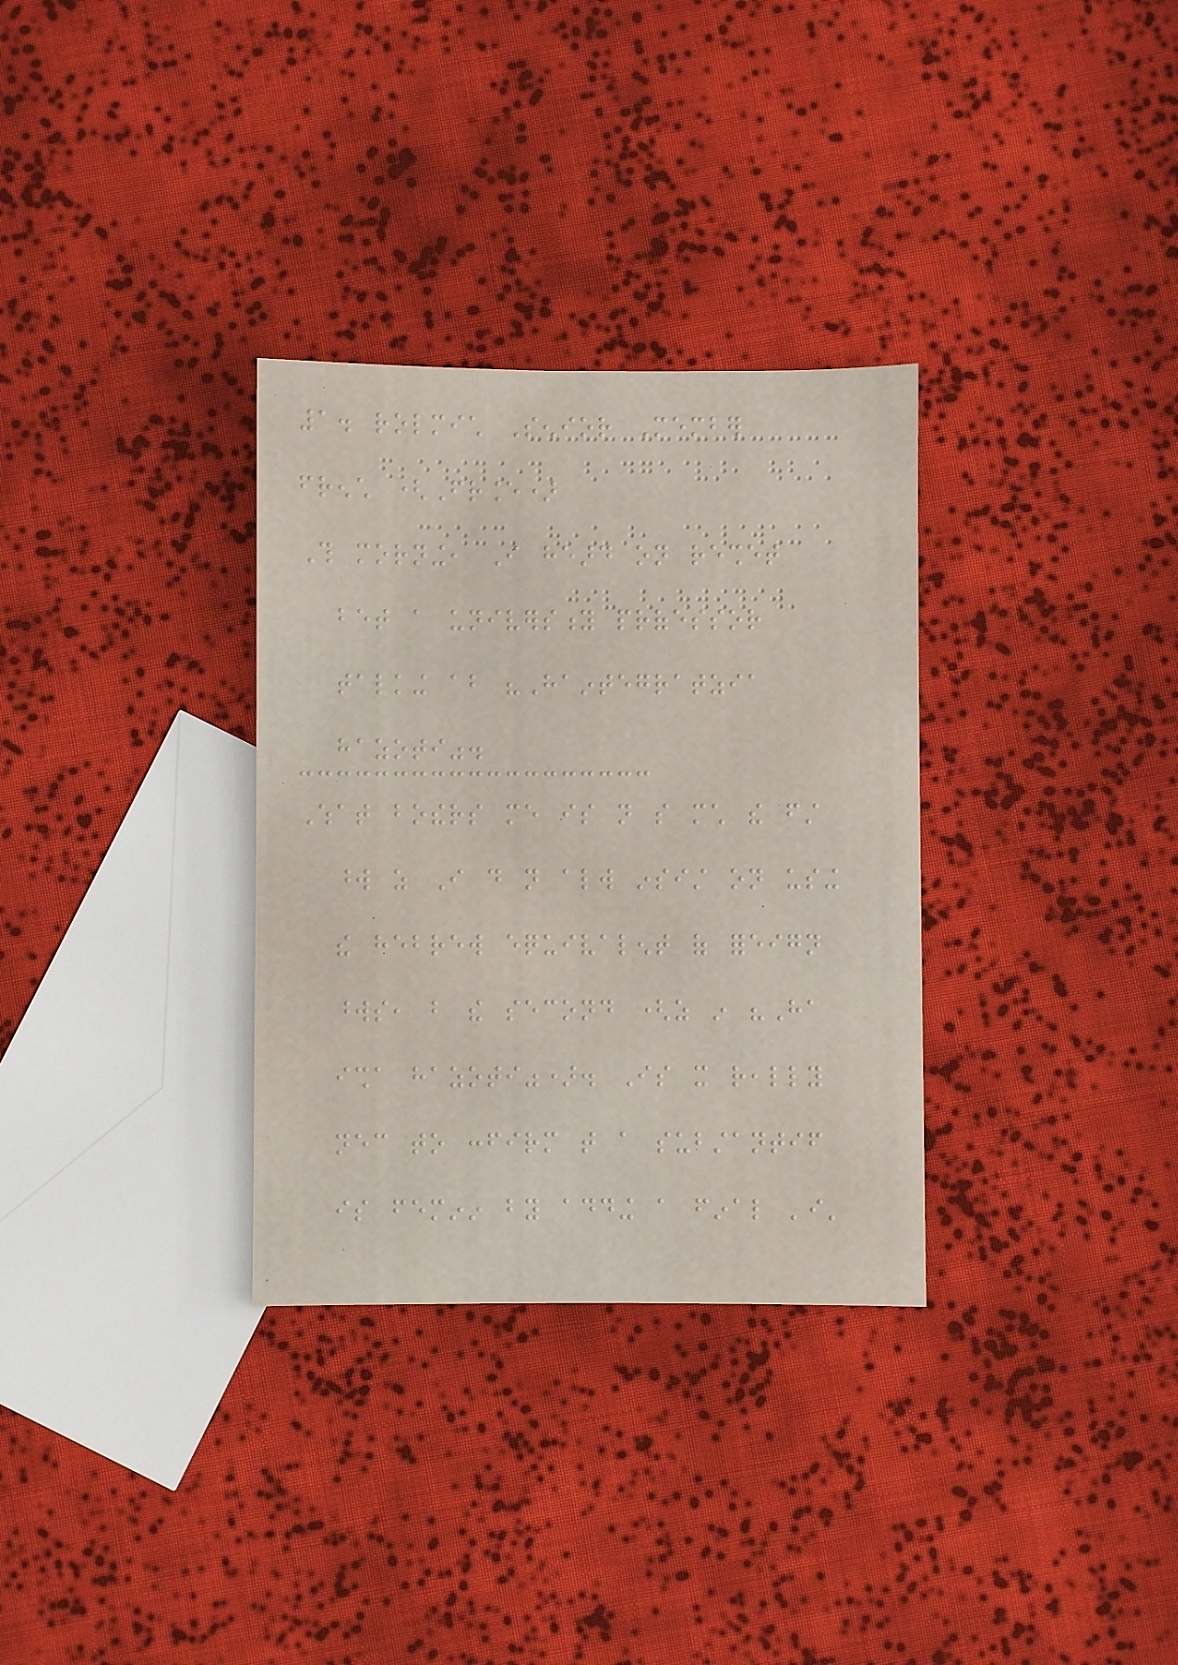1. rolmich Senior Member
french (France)
This morning, I heard on reshet
bet a university professor
talking about "Haintegratzia
hazoti".
What bothers me is not so much the first
word as I do not always insist on using
the hebrew equivalent of foreign
words, but the second (as in "Ha
isha hazoti"). Is it really
necessary to confirm that a substantif
is feminin by adding a final 'i'
